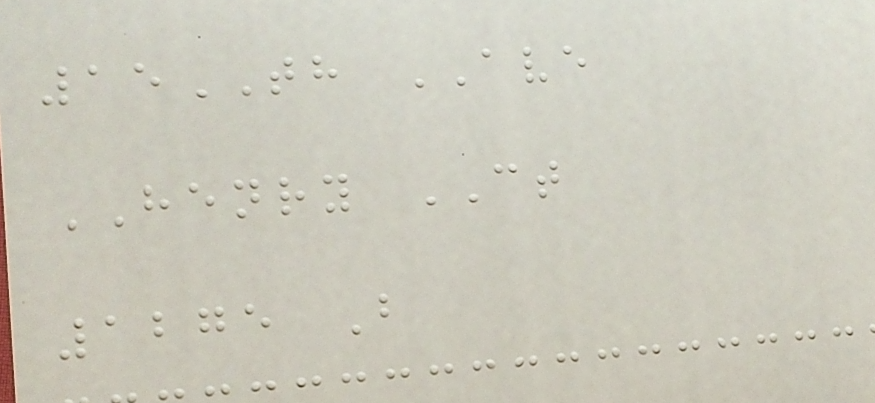15TH AVE
HENRY CT
1275 B
